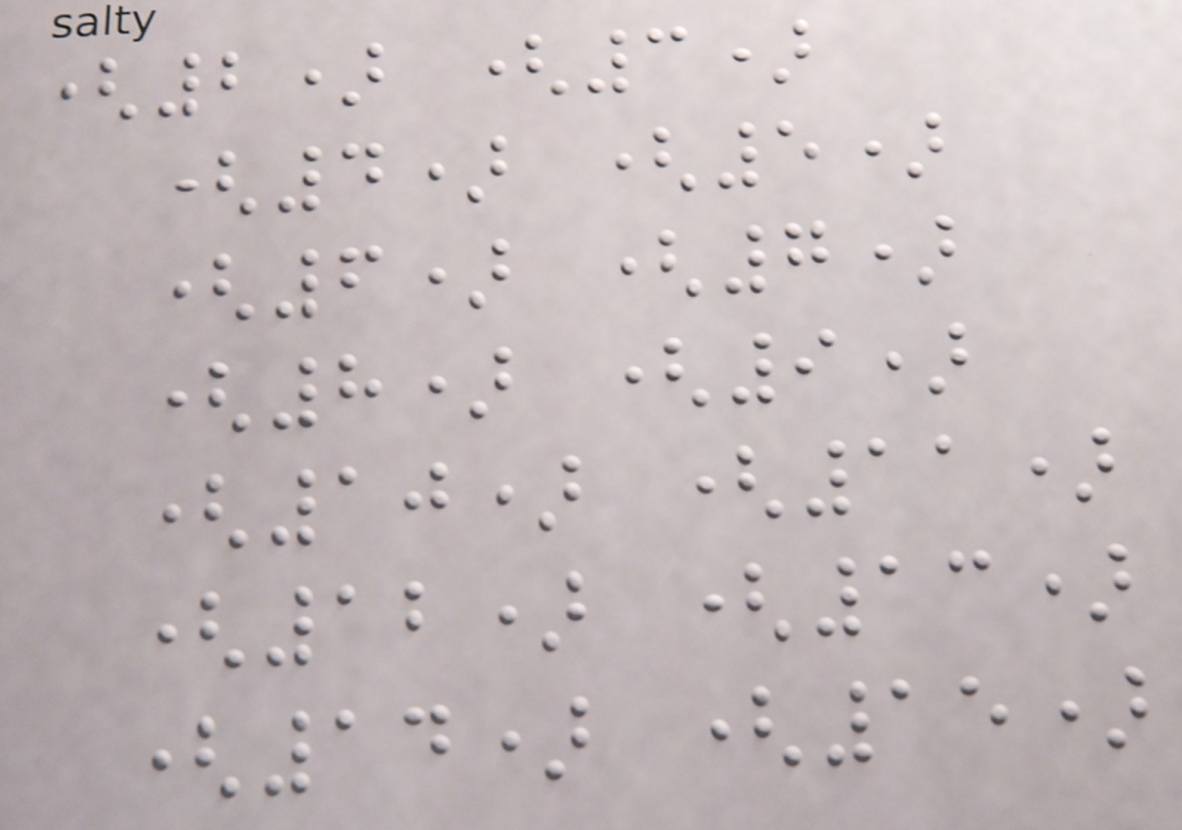(2) (3)
(4) (5)
(6) (7)
(8) (9)
(10) (11)
(12) (13)
(14) (15)
